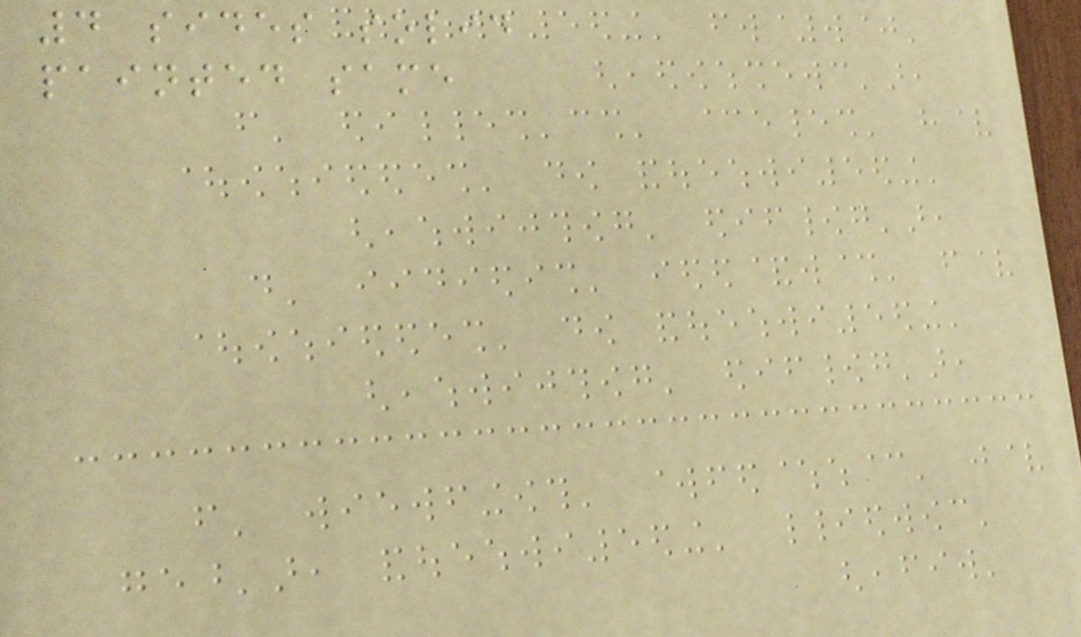4 sides solid
painted same
